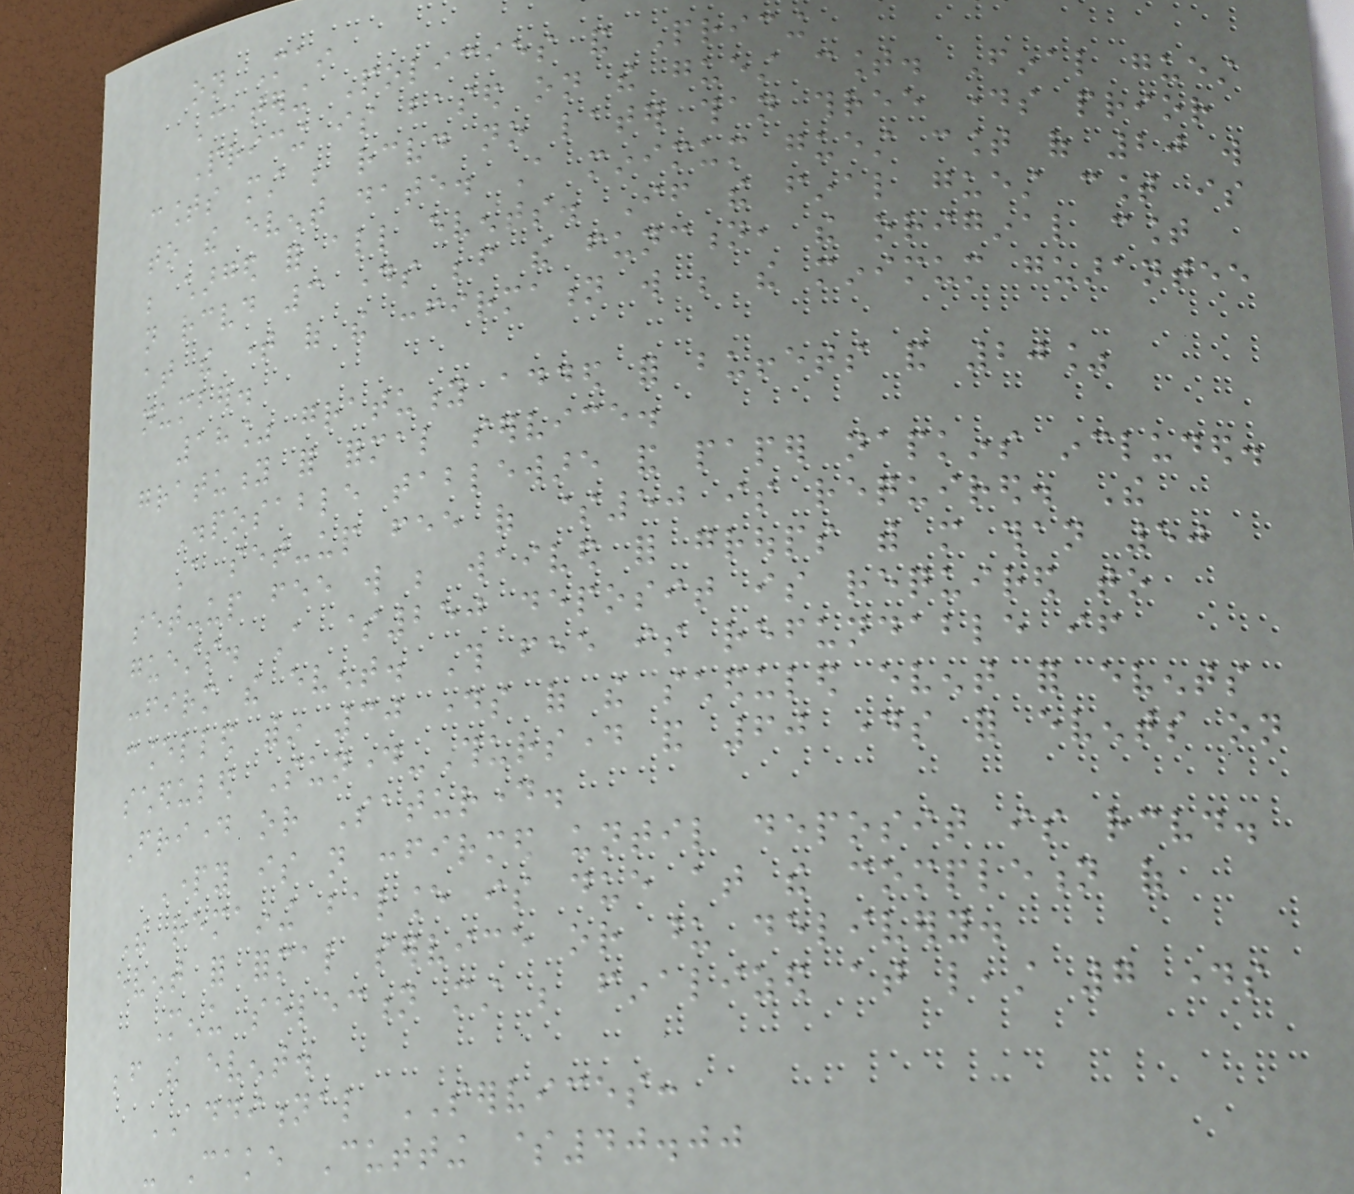on Main
Catering Policies and Pricing
Pricing is based on the guest count. Final guest
counts must be received no later than three days prior
to the event date. A minimum guest count of 20 will
be charged for all events. If the final guest count is
not received 3 days before the function, the original count
at the time of the confirmation will be the minimum guarantee
number.
18% gratuity added for buffets and 20%
gratuity for formal service.
Disposable tableware and paper napkins included.
A set-up fee of $50 is required. The
set-up fee will be waived for groups with more than 50
guests. A $250 deposit is required to
confirm the event. This fee is refundable if
cancelled within 30 days of the scheduled event for events
scheduled Sunday-Thursday and 60 days for events on
Friday or Saturday.
Party is not confirmed until deposit is received.
The remaining balance is due at the completion of
event for formal service or upon delivery.
Menu selection must be finalized at least 7 days
before the event.
ADDITIONAL SERVICES:
- Cake Cutting $40.00
